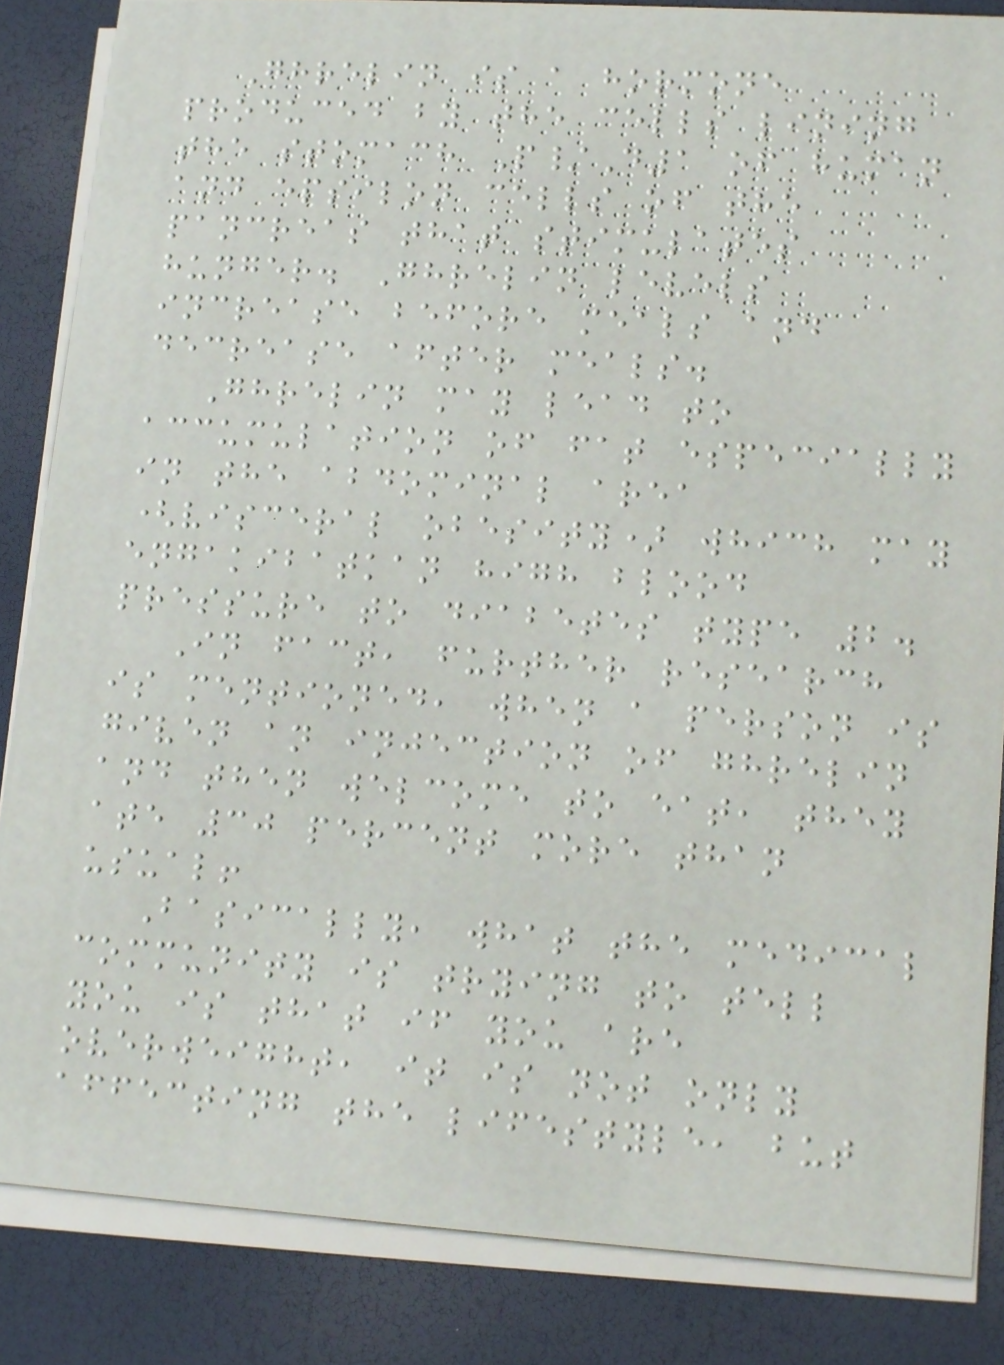Ghrelin is a hormone
produced by the cells lining
the stomach P/D1 of human
and epsilon cells of the
pancreas that stimulates
hunger. Ghrelin levels
increase before meals and
decrease after meals.
Ghrelin may lead to
accumulation of fat especially
in the abdominal area
(visceral obesity) which may
engakibatkan high blood
pressure to diabetes type 2.
In fact, further research
is mentioned, when a person is
given an injection of ghrelin
and then welcome to eat, they
ate 30 percent more than
usual!
Basically, what the medical
community is trying to tell
you is that if you are
overweight, it is not only
affecting the lifestyle, but
